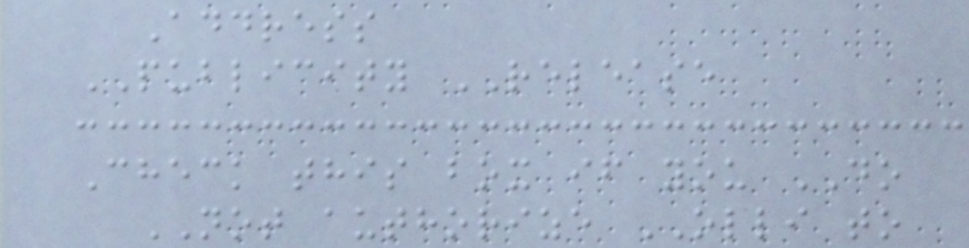Address
PUBLICITY RELEASE
Check this box if you DO
NOT authorize OLLI to
